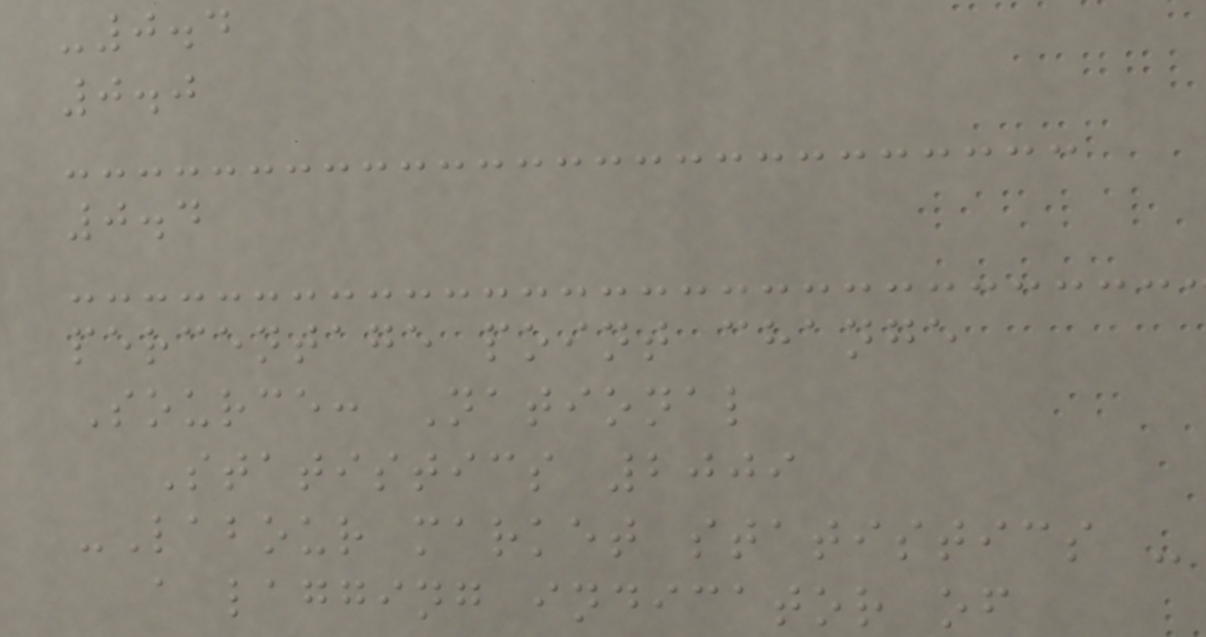-0.4
0.0
0.4
percentage point change
Source: National
Statistics 2009
-Labour market statistics -
a lagging indicator of
